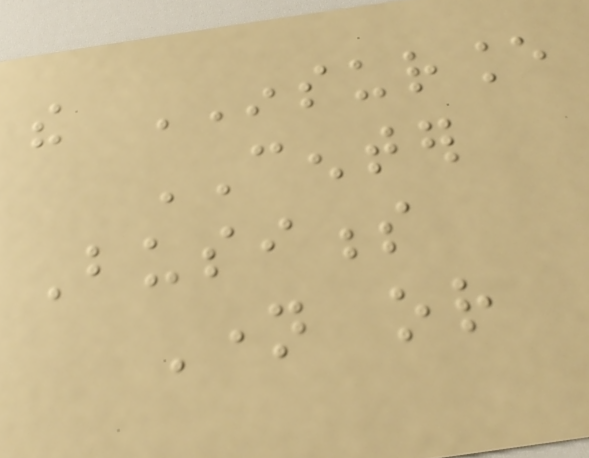the INSURANCE
CENTER
Business
Name or
